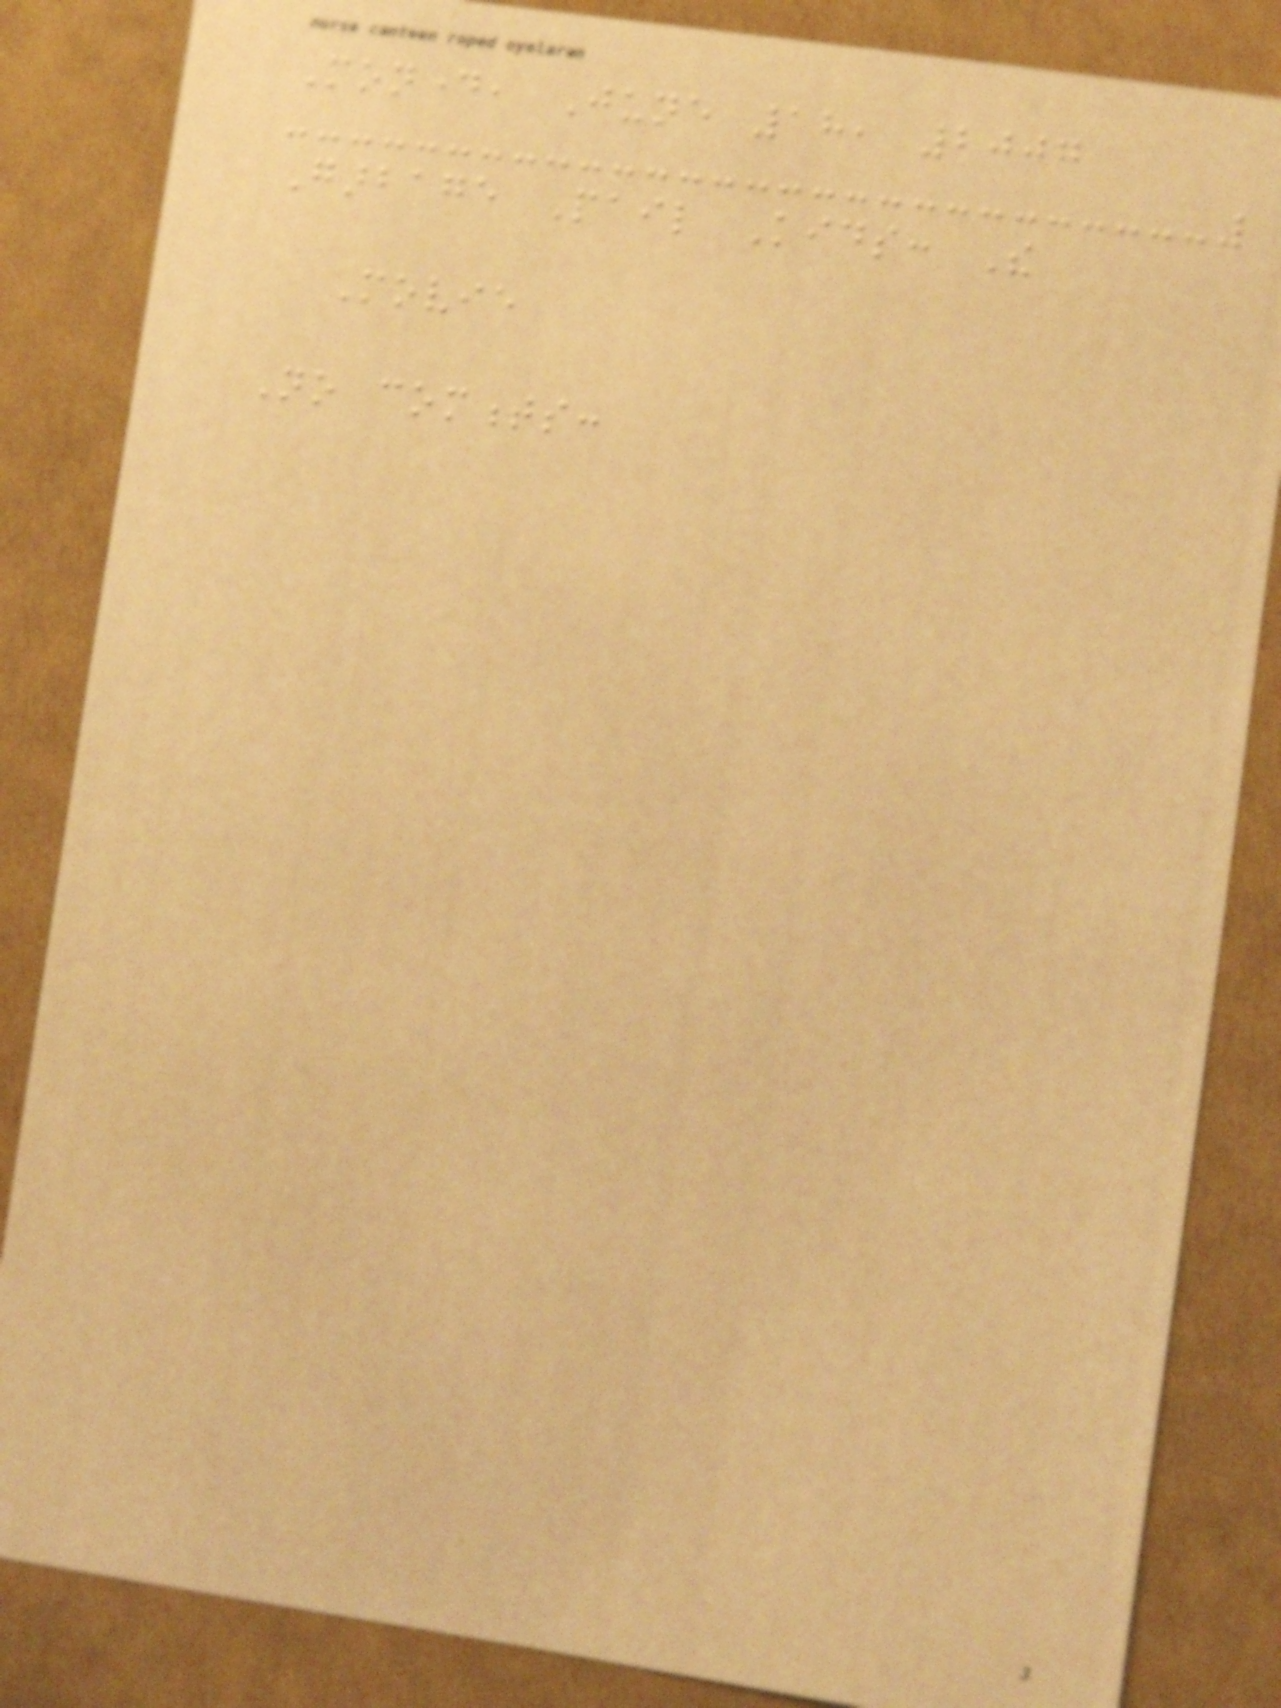Monday, June 18, 2007
Garbage Pail Kids: The
Movie
No comments:
